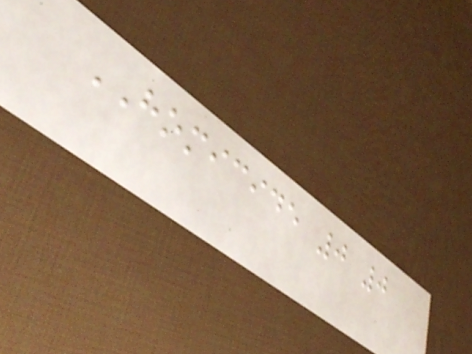HOMICIDE 0 0
